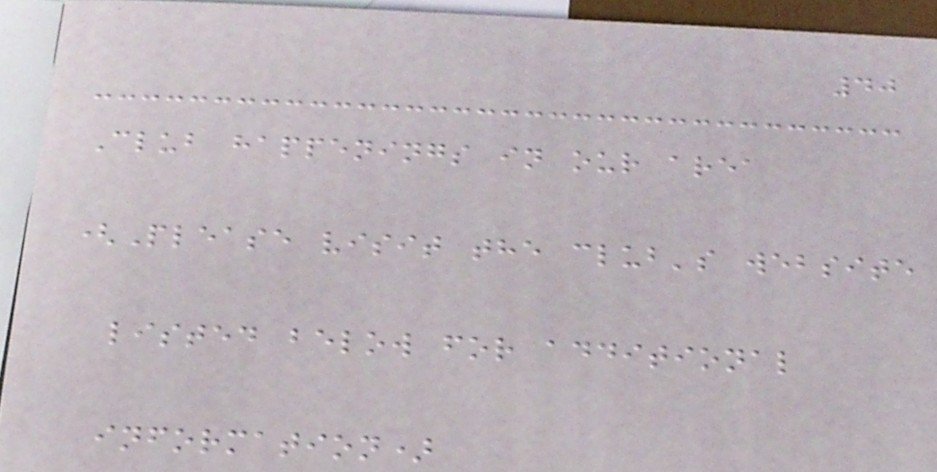40
Club happenings in our area
(Please visit the club's website
listed below for additional
information)
